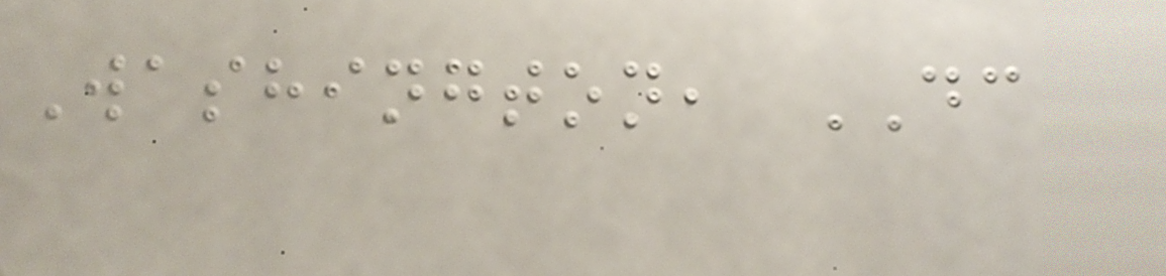Washington, DC
